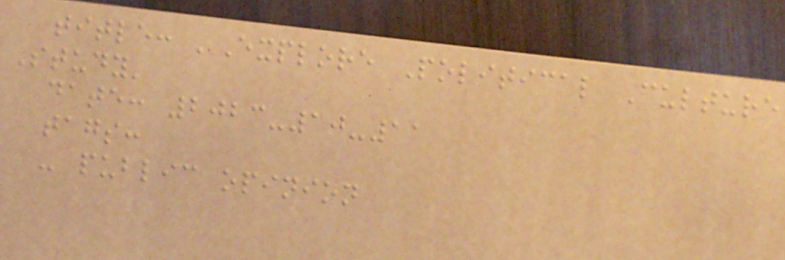title: 'Explore Political Culture
Study'
date: 2023-10-11
tags:
- public opinion
